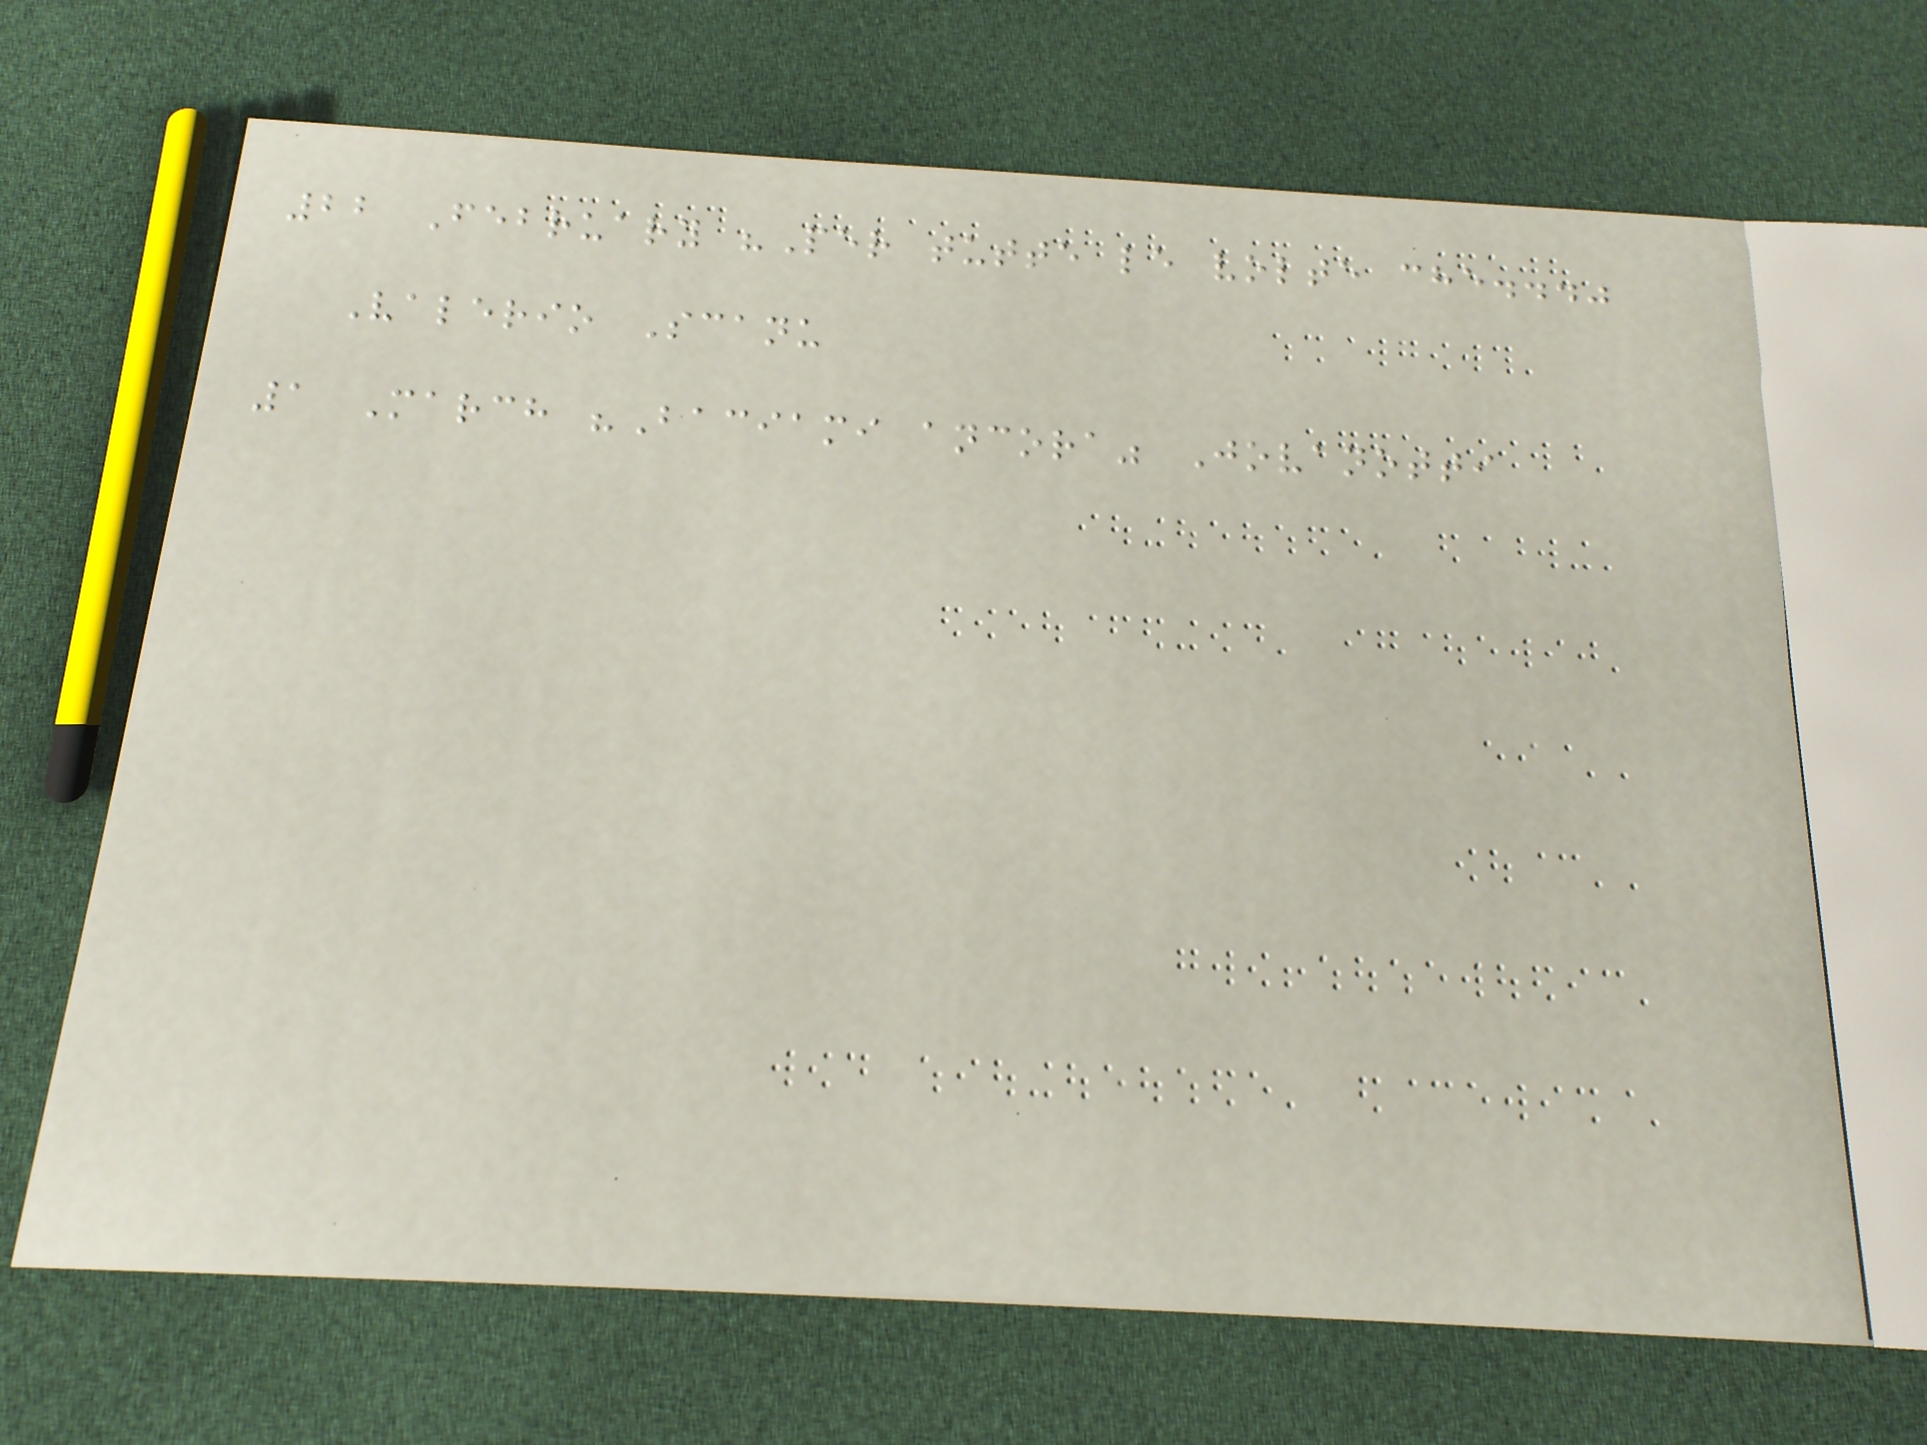22 February "Per tutte le volte che..."
Valerio Scanu
1 March "Baciami ancora" Jovanotti
